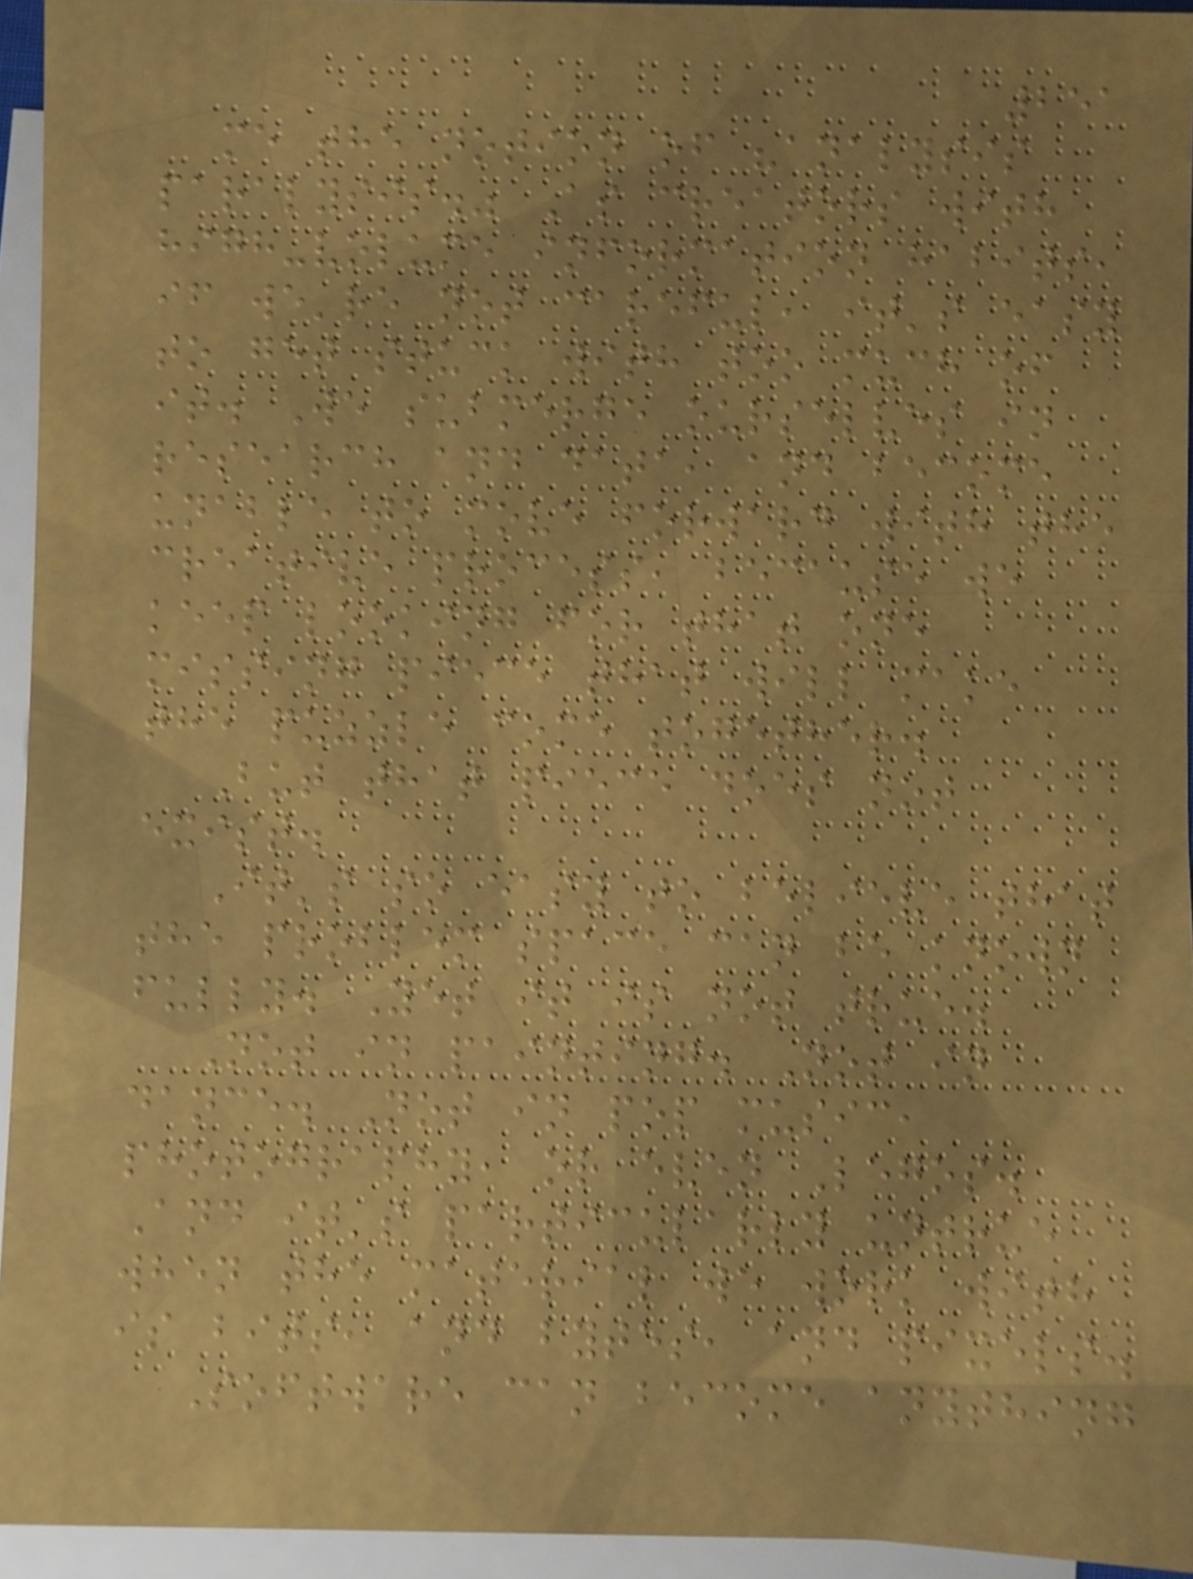251
me the notion of "analysis
paralysis." As creators with
high-volume information habits,
if we're not careful, it's easy
to get stuck with too much of
it. We submerge ourselves in
research and data, and become
unable to move forward with the
creative process, because we
keep looking for that one
missing piece that will make
the puzzle come together.
But that piece does not
exist.
It's so easy to believe that
the problem space can be known
fully. Yet it is not true.
Not in painting. Not in
dance. Not in pop music,
photography, or even Legos.
And it's particularly untrue
when the material we work with
is bits, and bytes, and pixels.
Software can become anything
